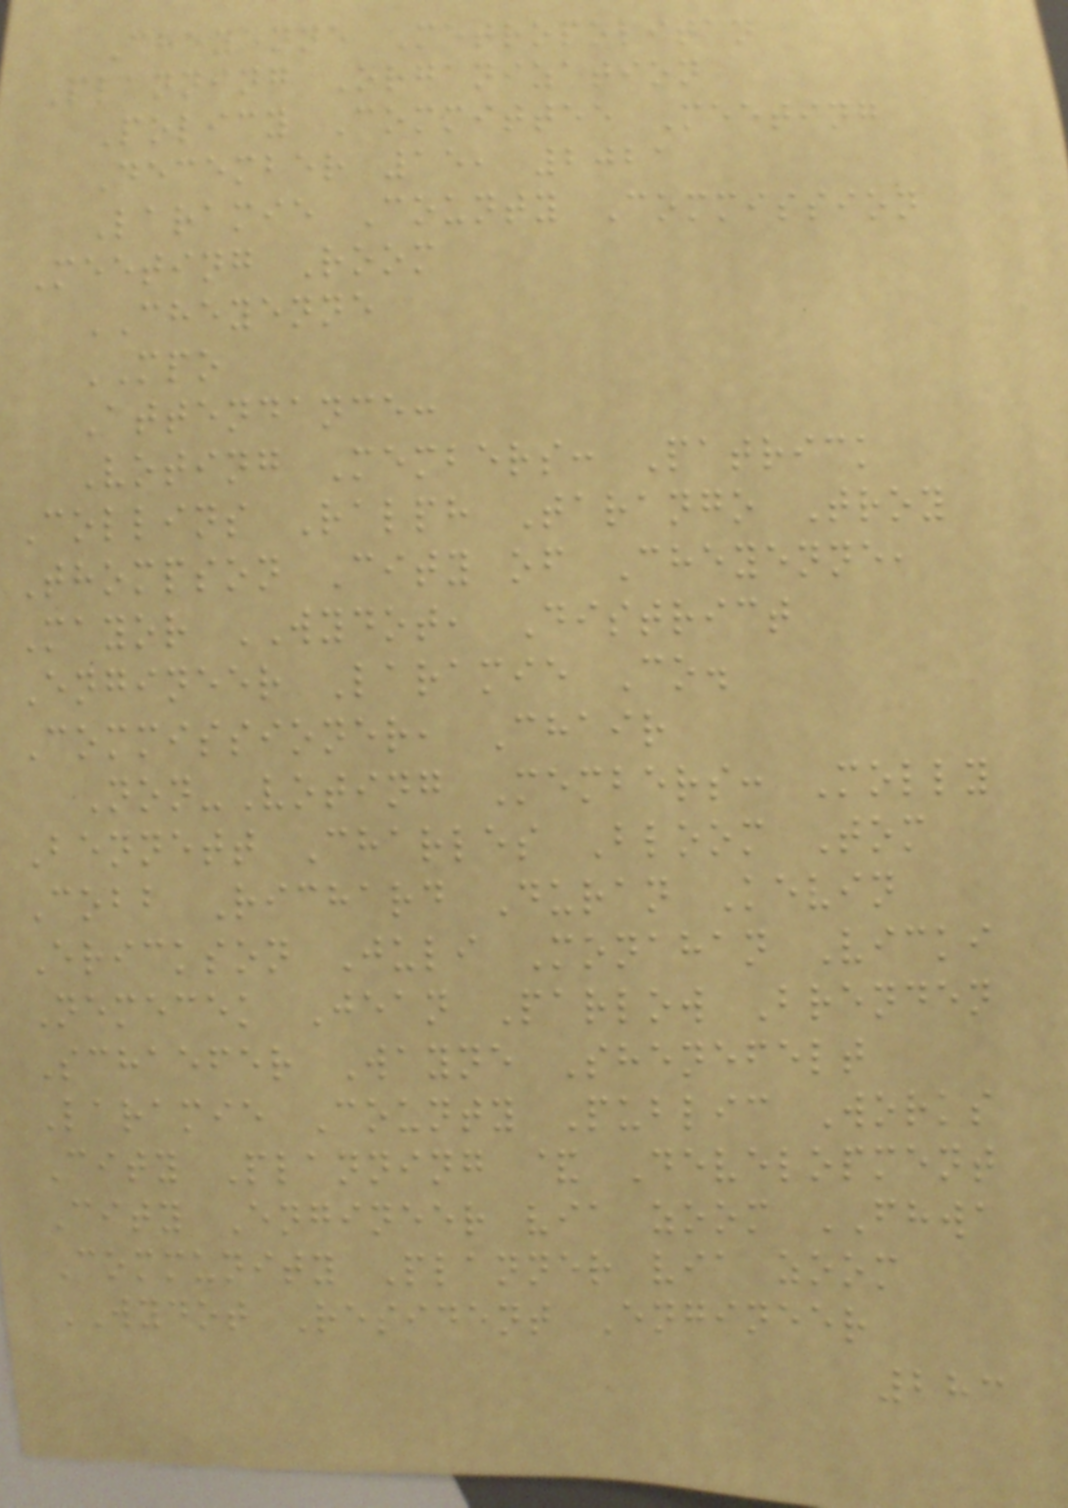Cheyenne Metropolitan
Planning Organization
Policy Committee Meeting
December 15, 2021
Laramie County Commission
Meeting Room
CHEYENNE
MPO
Attendance:
Voting Members: Patrick
Collins Ralph Tarango Troy
Thompson City of Cheyenne,
Mayor WYDOT, District
Engineer Laramie Co.
Commissioner, Chair
Non-Voting Members: Molly
Bennett Charles Bloom Tom
Cobb Richard Duran Kevin
Erickson Juli Monahan Vicki
Nemecek Jean Parlow Brenden
Schaefer Wayne Shenefelt
Laramie County Public Works
City Planning & Development
City Engineer via zoom FHWA
Community Planner via zoom
WYDOT Resident Engineer
283
